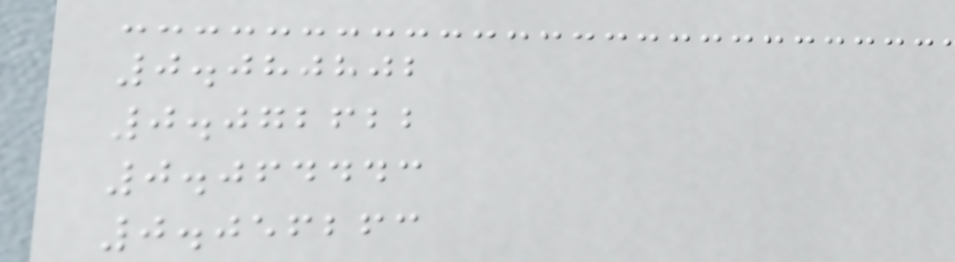0.080802
0.072622
0.064443
0.056263
